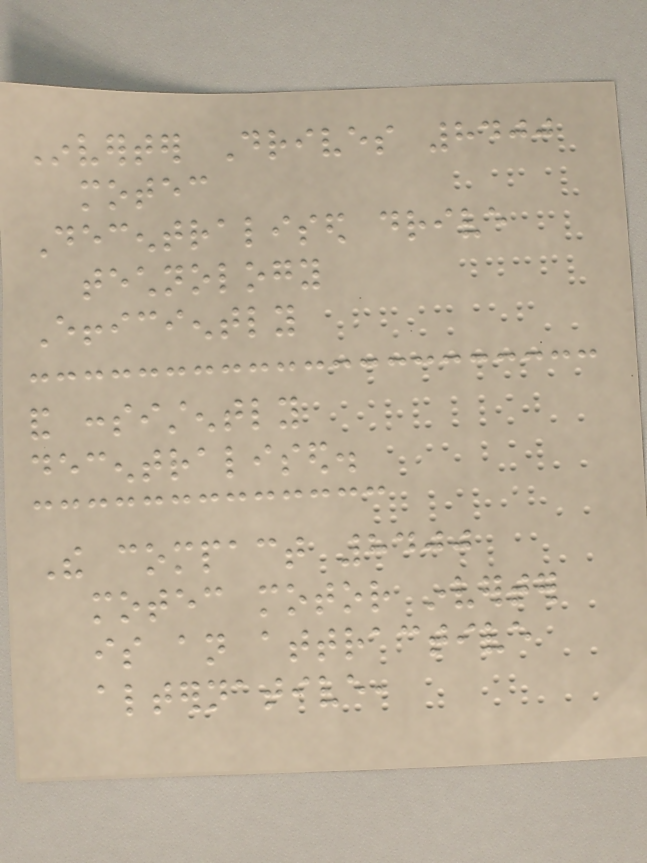Inverter Drives 8400
motec
Decentralised drive
technology
Efficiently
and consistently
decentralised.
The compact 8400
motec motor inverter
is an attractive
alternative,
